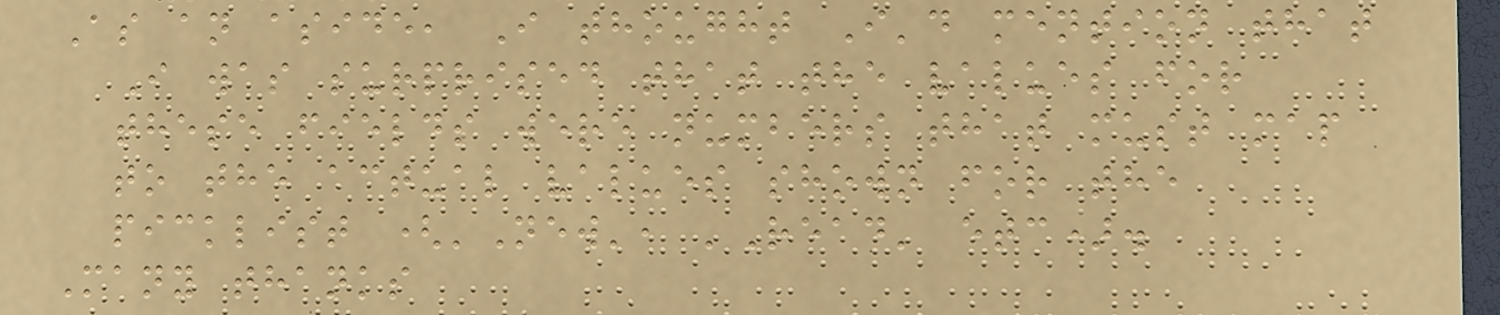As an aside, I thought I'd mention that
I was surprised that the values for
these fields were numbers that must map
to the actual values shown for the
picklist ('New', 'Read' etc).
Many thanks
